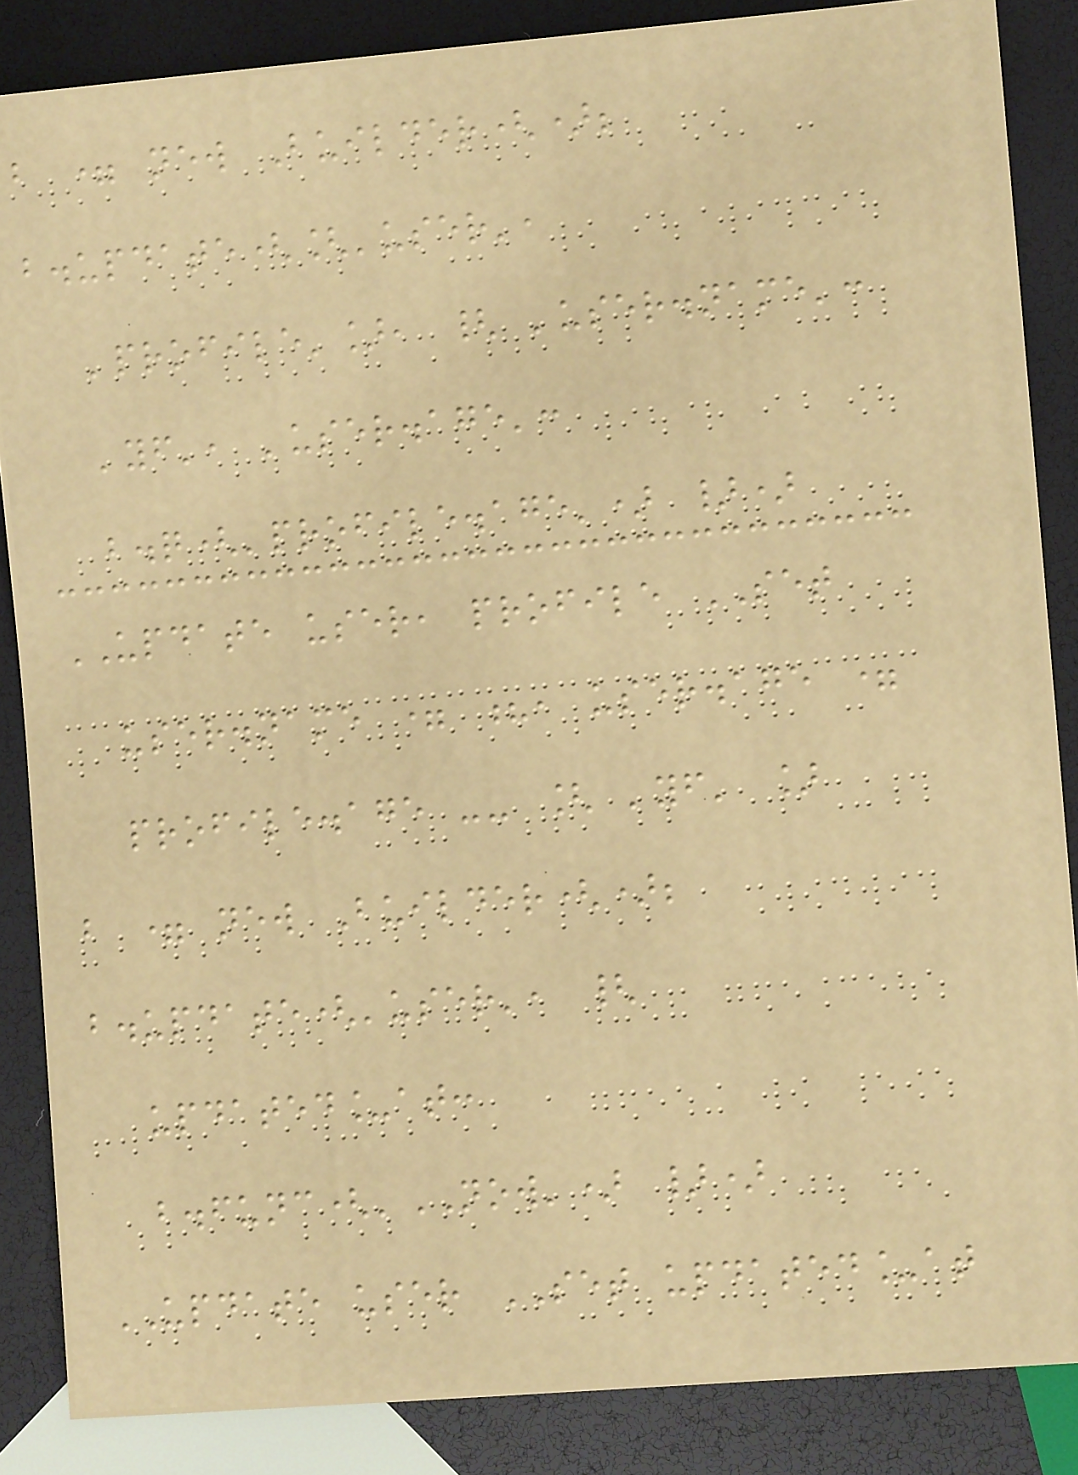b = new Builder();
b.update(['user',
'profile'], { 'user.name':
'yf', 'user.age':
b.q('profile.age') })
UPDATE user, profile SET
user.name = ?, user.age =
profile.age -- [ 'yf' ]
b = new Builder();
b.update('user', {
updated_at:
b.func('NOW') })
UPDATE user SET updated_at
